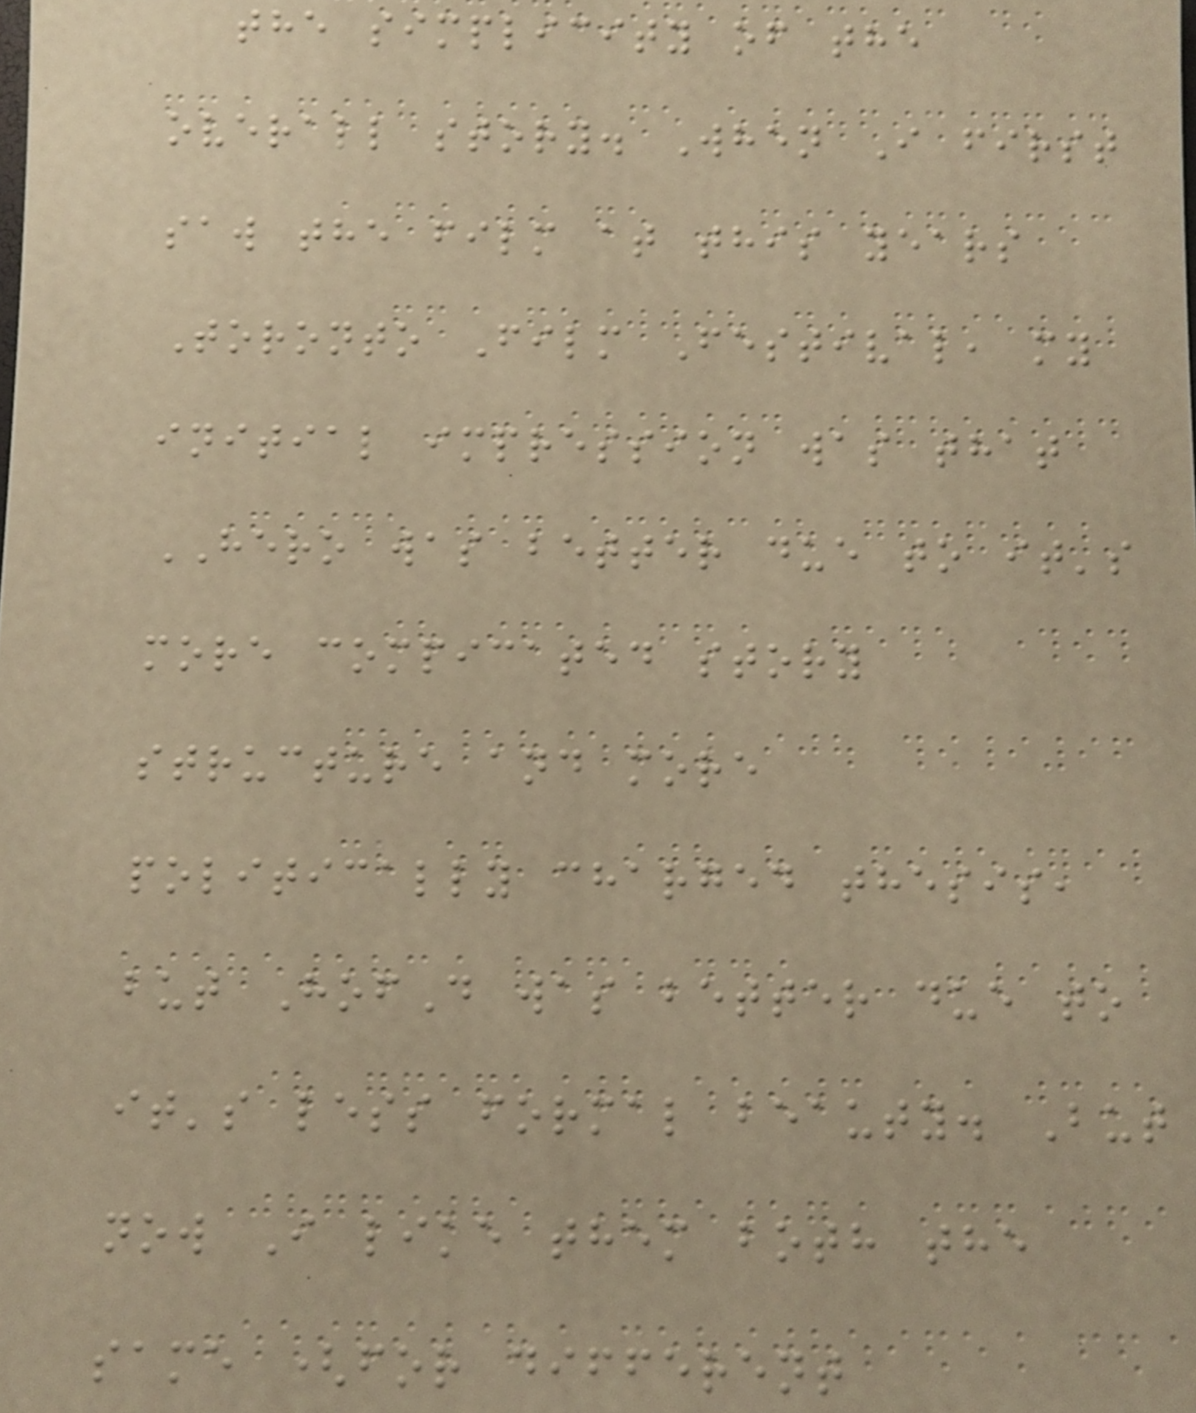the simplicity of the
overall story. When I first
saw the film at this years
Toronto Film Festival, my
initial impression was that
HERO was better due to it's
more compicated story
structure and more
politically charged thesis,
but HofD was better due to
it's less formal beauty. But
now I like them both the
same (for different
